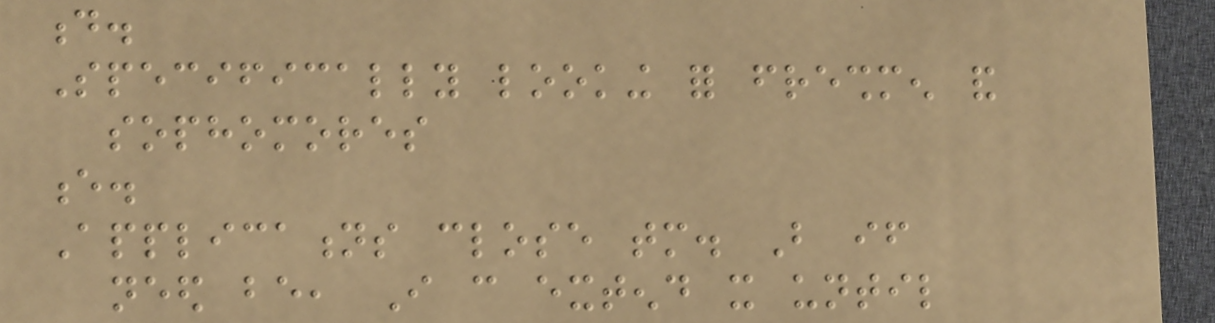d.
Specifically looking for freshmen and
sophomores
e.
Applications close tomorrow. But if
need be, I can extend it until
